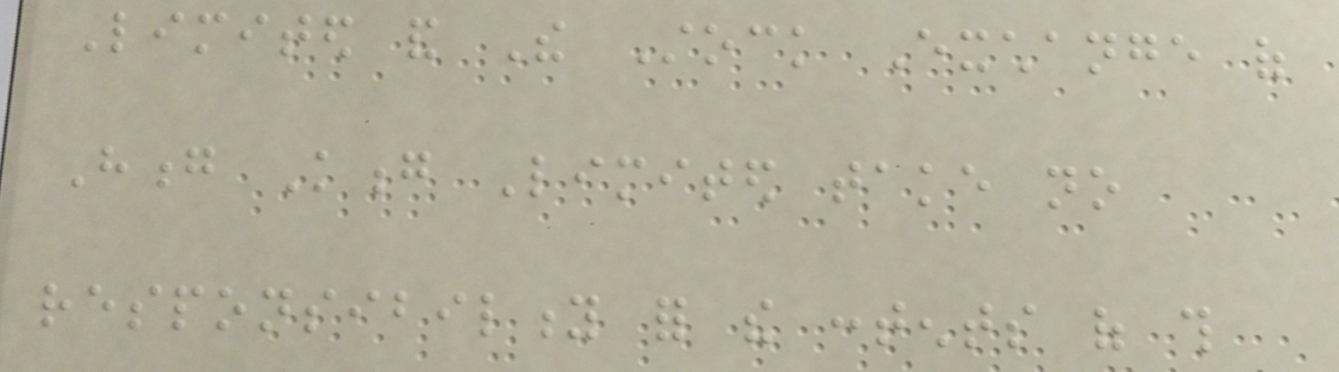Limited and The Stock Exchange of
Hong Kong Limited take no
responsibility for the contents of this
